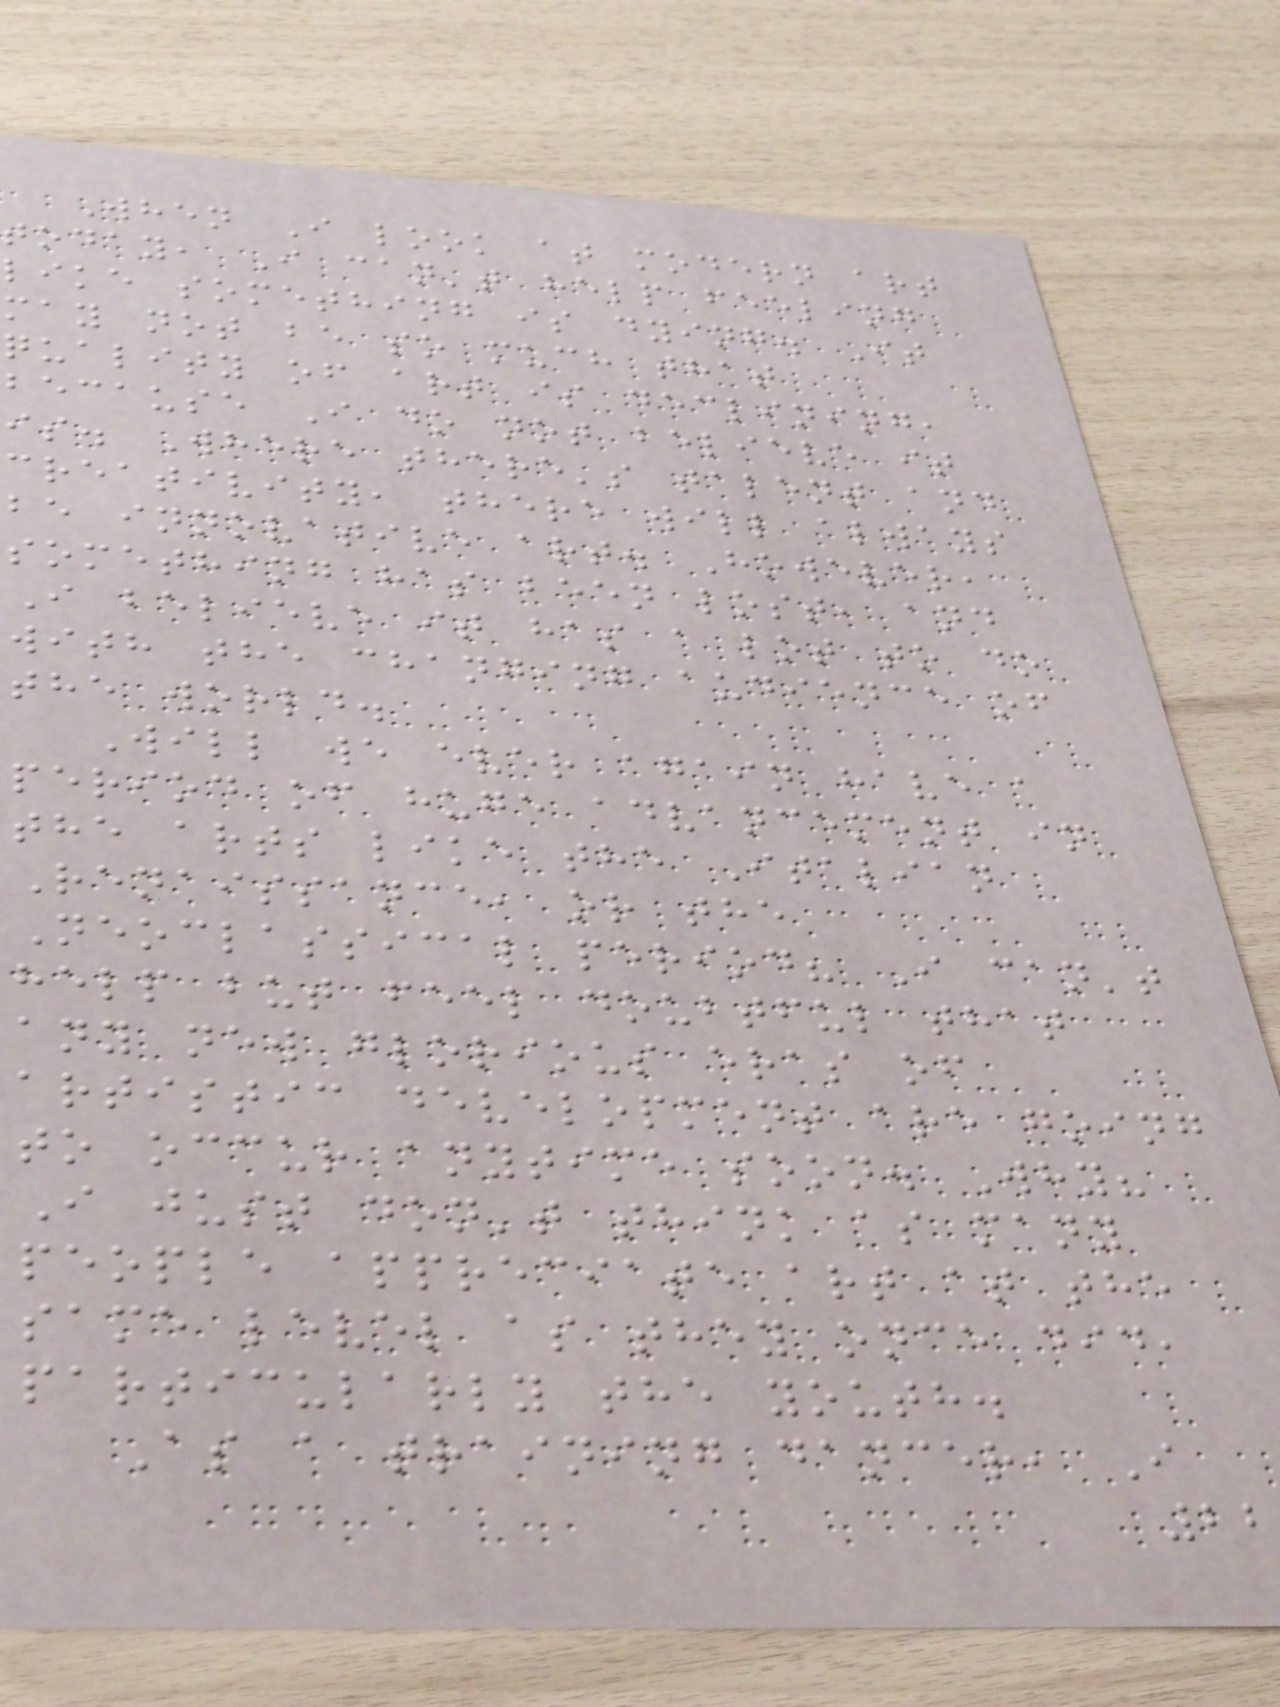When I look at modern art
today, I can't help feeling
like something is dying. It
may not be so much that
quality of art is declining,
because I do not believe it
is. Where there's talent and
creativity, there will always
be innovative art. However,
something has been lost, and
I believe it has a lot to do
with the changing audience of
the world.
Will we ever again have a
period of huge advancement in
the arts like the Italian
Renaissance, or the
Neoclassical period? I can't
help but feel doubtful that
any new glorious eras of
artistic development are going
to occur anytime soon. Why?
I just don't think as many
people appreciate art at the
same level as they once did,
particularly the youth.
As a training dancer, I
